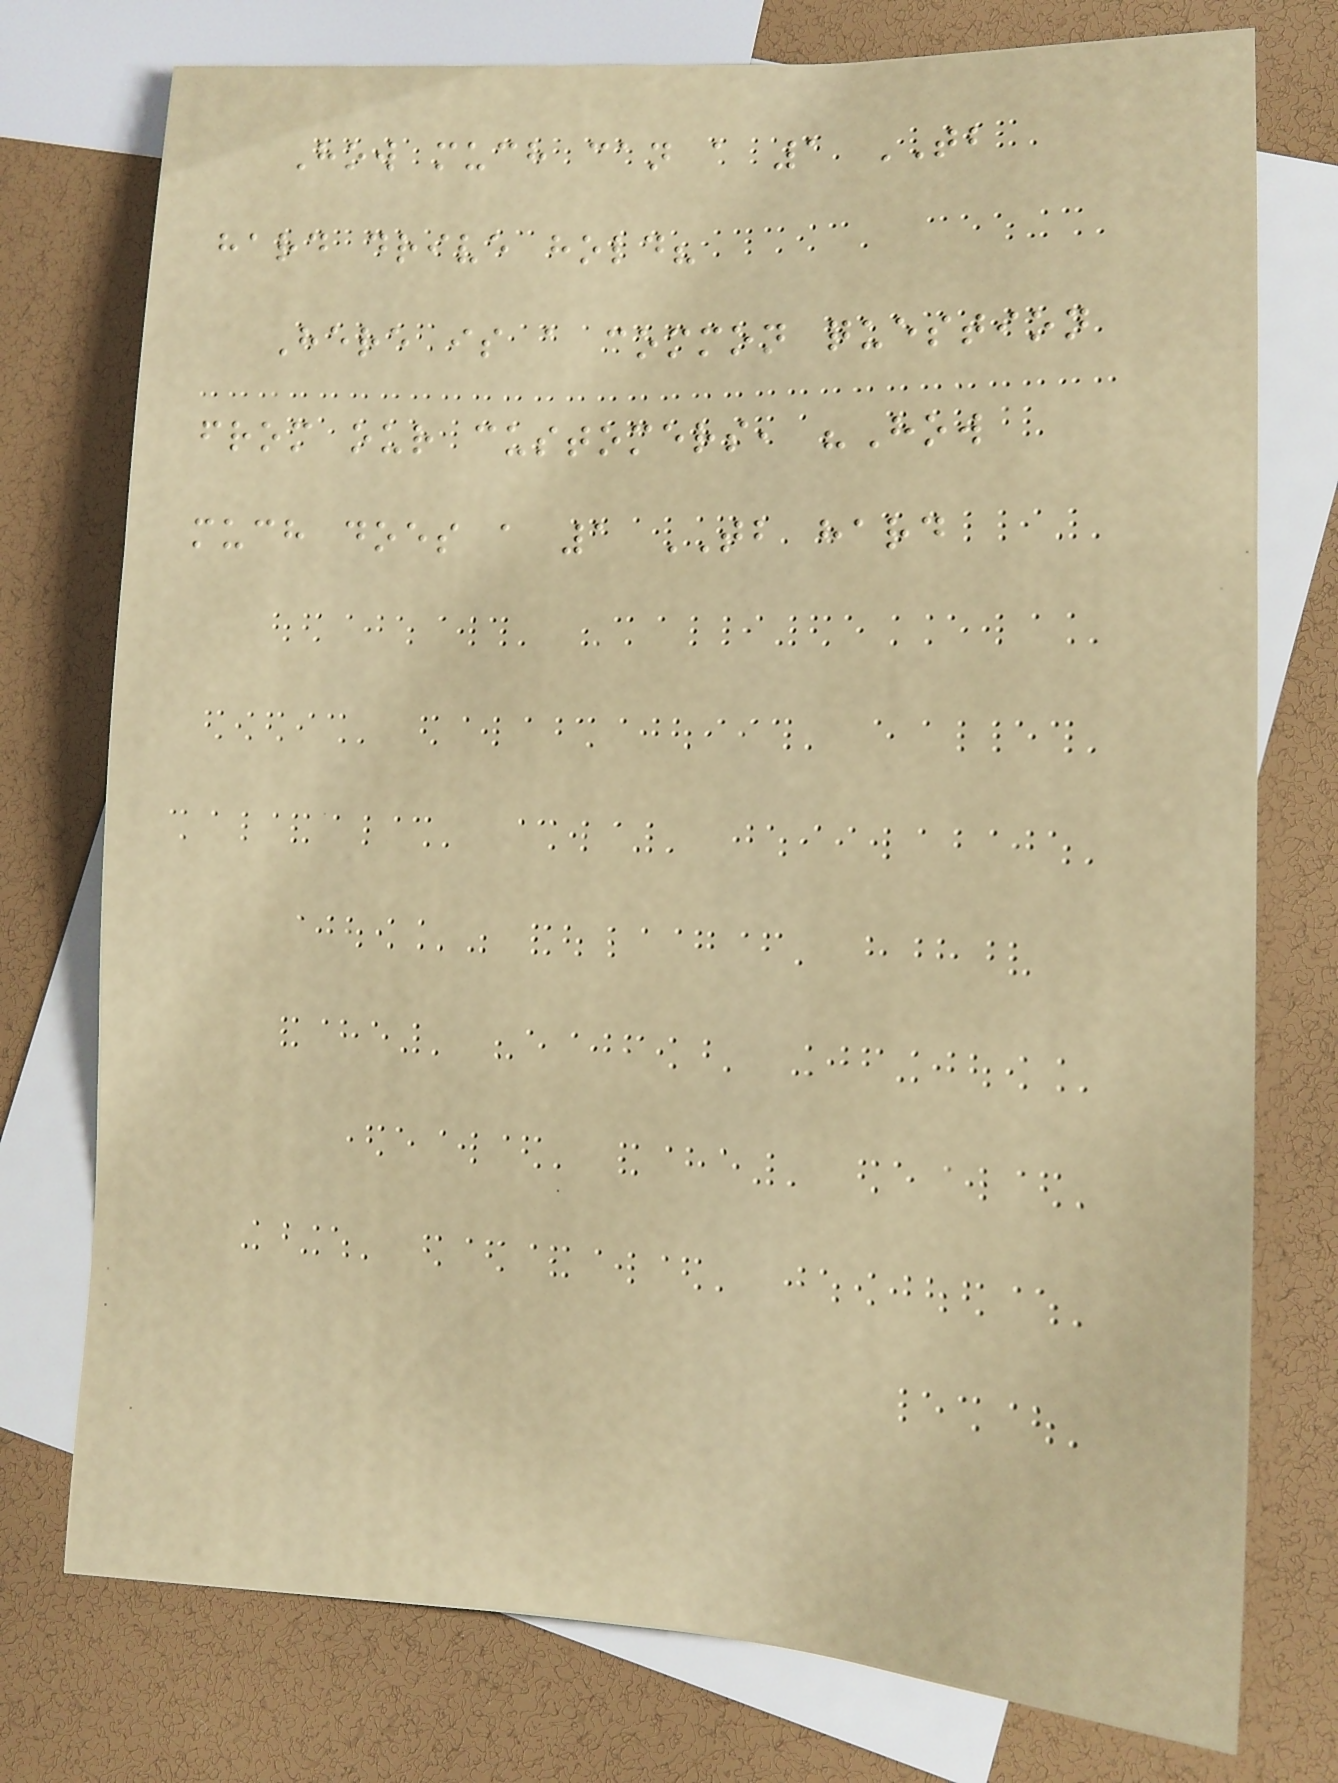How much can a 1 TB
hard drive hold?
Here is a common question
from our customers, "How
much does a 1 TB hard
